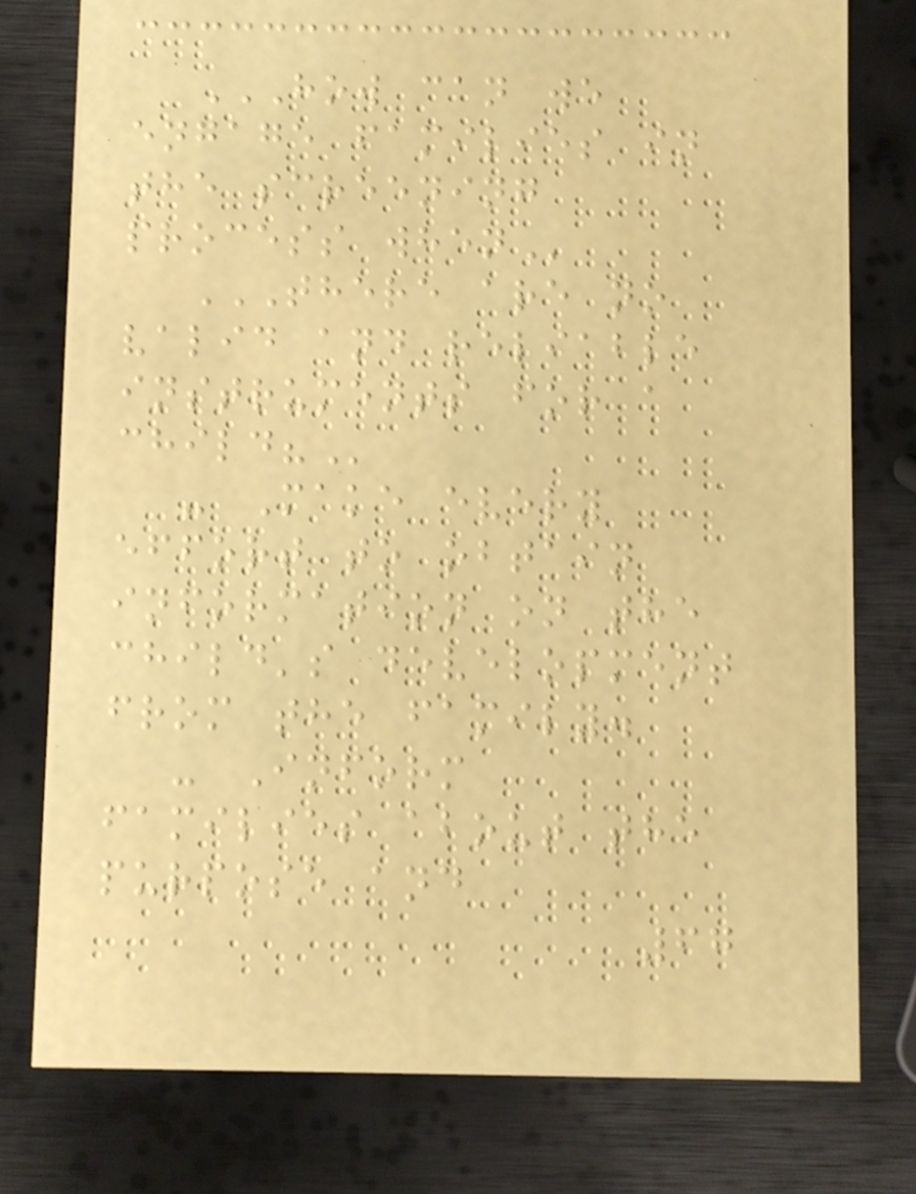HOW CAN WE
ENGAGE FAMILIES IN
THE SCREENING
PROCESS WHEN
THERE ARE NO
VALID AND RELIABLE
INSTRUMENTS FOR A
CHILD?
- Make every
effort to obtain
information on the
child's development
from the family.
- Inform
families about the
purpose and
67
